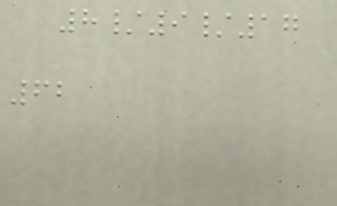8/9/17
62
